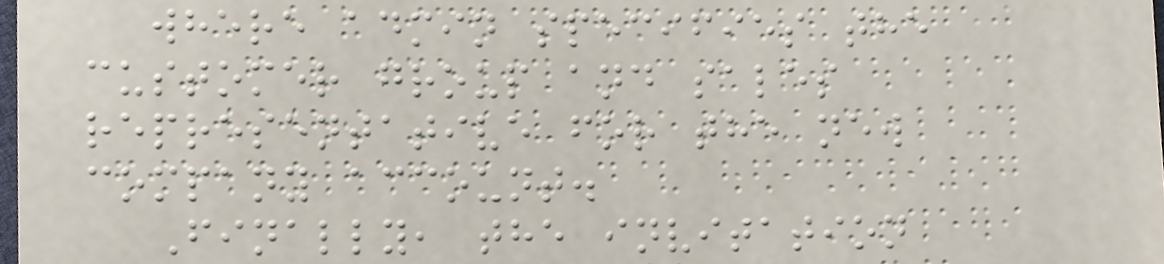where admin specifies the
customer group and sales
representative for the new
company account.
Finally, the invitation
